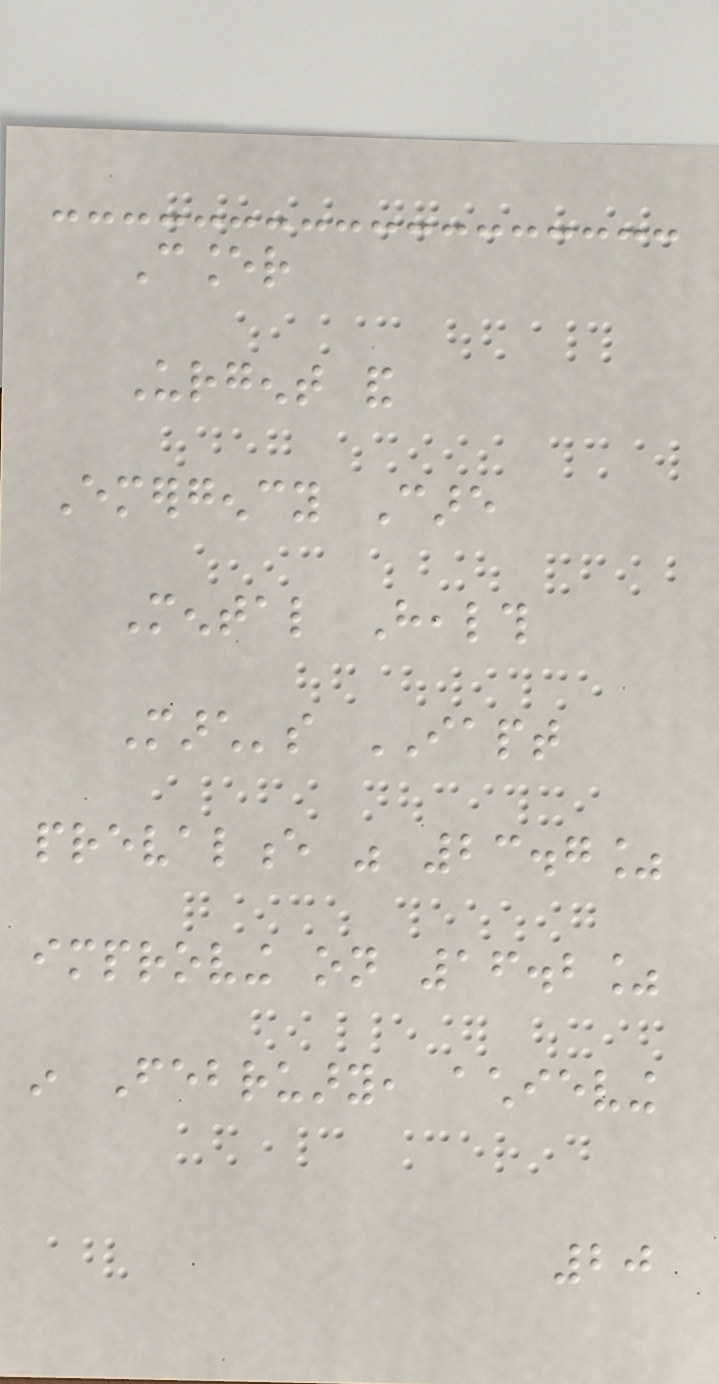Cancer
Urgent and
Emergency Care
Mental Health
March's IAPT
prevalence was 23.7%
improving on 16.2%
in February, achieving
20
